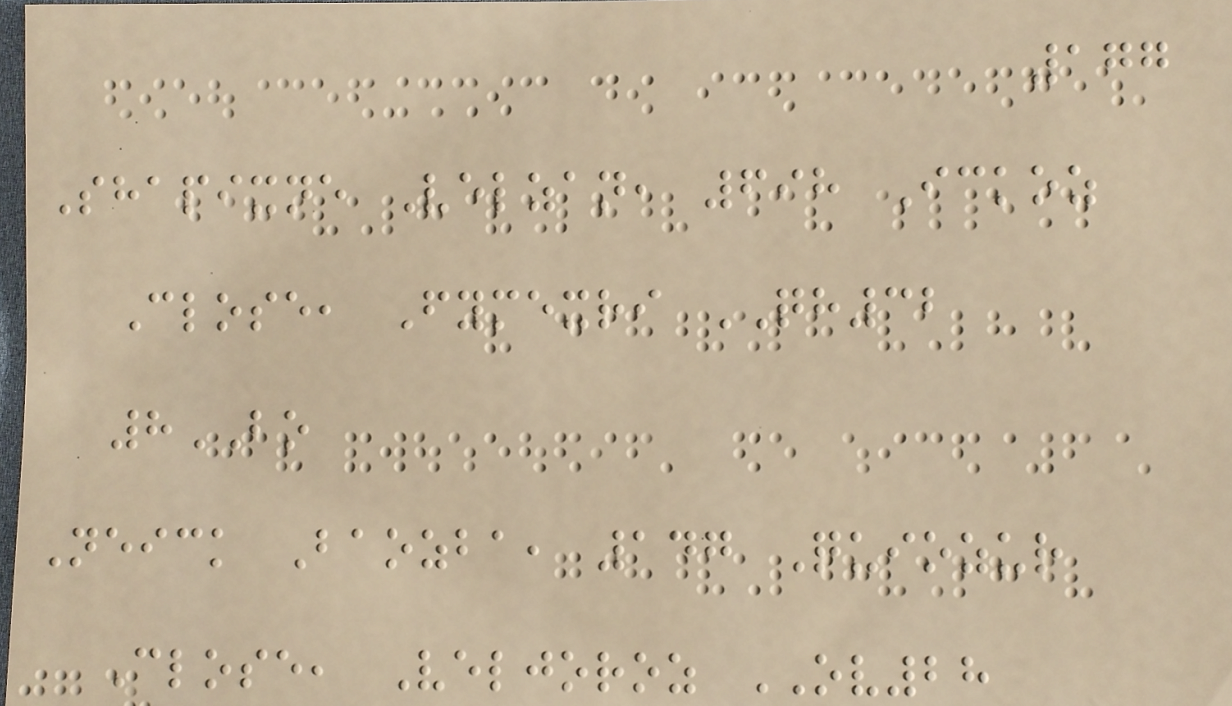177
Shapixne Velzan, 698 Ickoz
Close, Fymexri QH32
8BO
Neick Baozba, 147 Quiozur
Close, Veljoroz OV28
